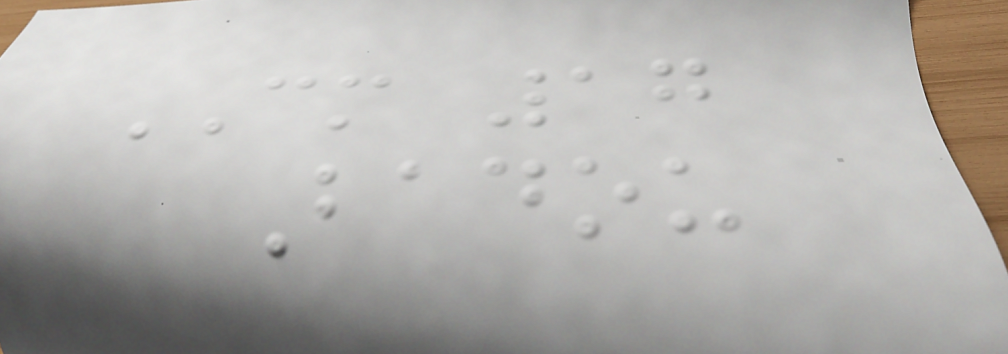CM 17
Badou
